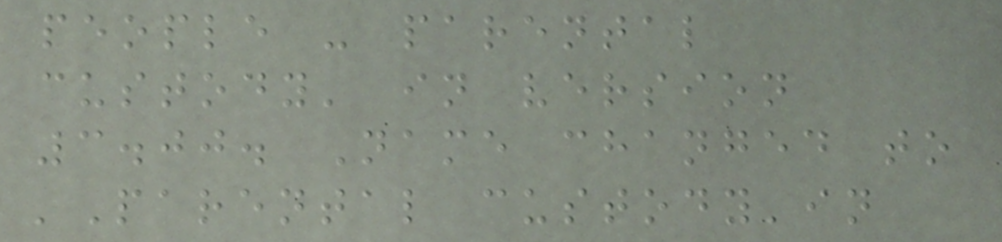people - parental
custody' in version
3.00. Name changed to
'Parental custody'in
